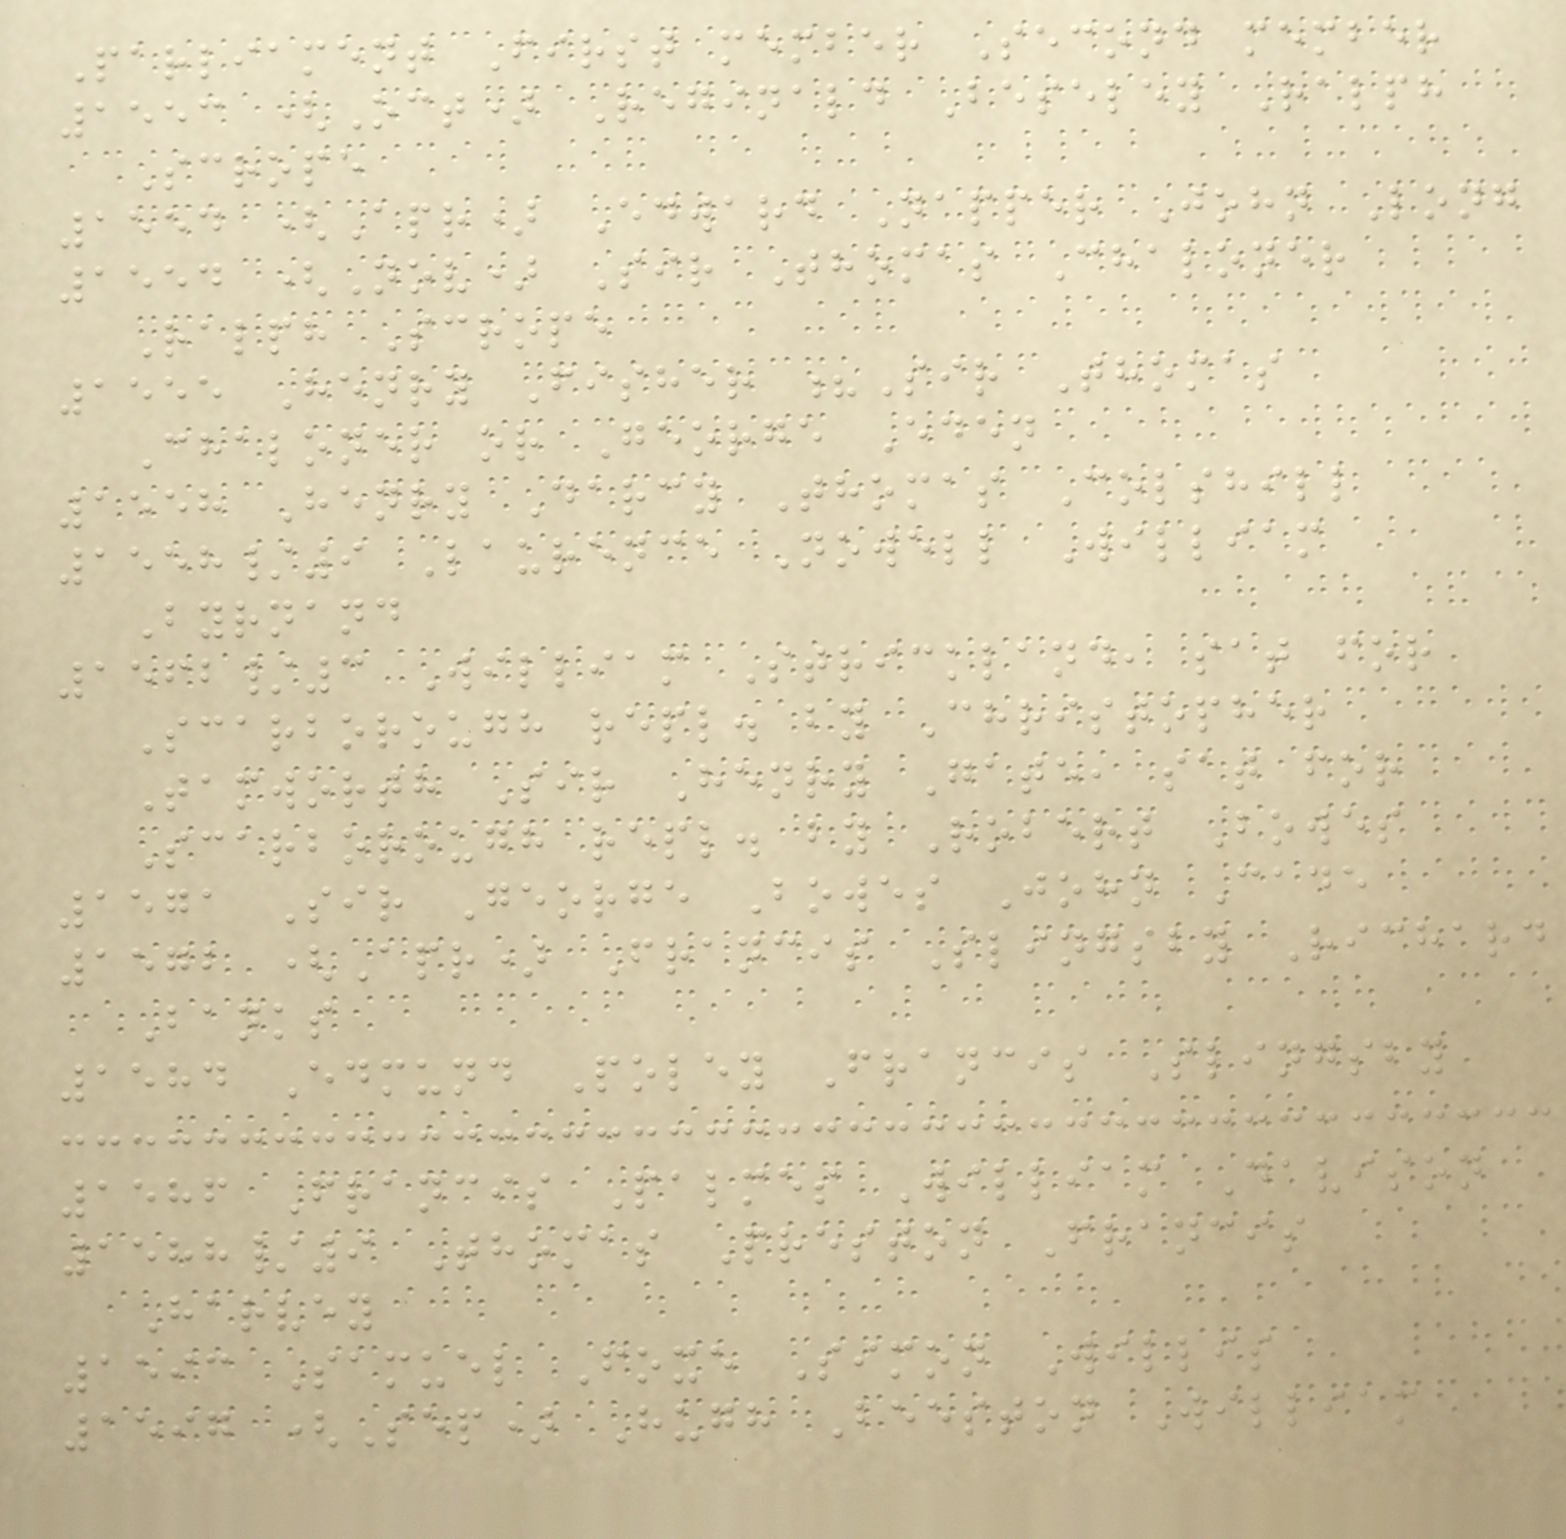Parliament First member Second member
1553 (Oct) Reginald Beseley Ralph
Scrope
1554 (Apr) Edward Napper John Long
1554 (Nov) Sir Thomas Chaloner
Ralph Scrope
1555 Henry Fisher ?Sir Thomas
Chaloner or George Eden
1558 Henry Darcy Thomas Colshill
1558/9 Laurence Nowell William
Byrnand
1562/3 William Strickland, sat for
Scarborough repl. by Christopher
Tamworth Sir Henry Gate, sat for
Scarborough repl. by Robert Bowes
1571 Sir George Bowes John Cade
1572 (Apr) Francis Slingsby Richard
Banks
1584 Edmund Poley Francis Slingsby
1586 Francis Palmes William Davison
1588/9 Thomas Preston Francis
Harvey
1593 Samuel Foxe Simon Willis
1597 (Sep) Hugh Beeston William
